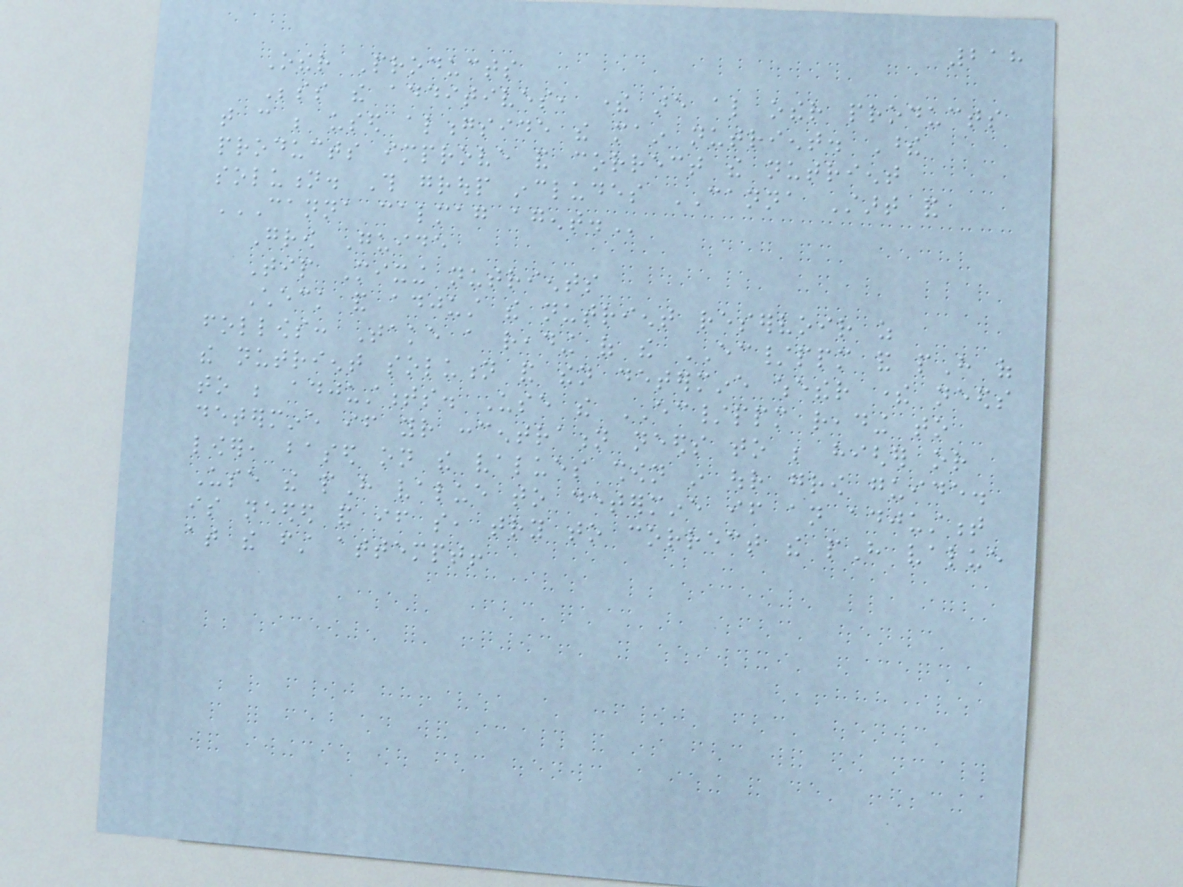218
Other Products
Besides the additives, there are also other products
that can be used alongside the main nutrient. These
products improve and correct the nutrient
solution. This group includes CANNA Start and
CANNA CALMAG AGENT.
Grow Guide
Tip Mixing nutrients
Check and adjust the nutrient reservoir as
follows: Take a reading of the EC/ppm and pH of
the nutrient solution and then determine whether there needs
to be adjustments. Use the EC/ppm reading to
determine if your concentration needs to be higher or
lower, based on the values shown in our grow guide.
Use the pH value to determine if an adjustment
is needed and if so, try to correct the pH value
at the first attempt!
